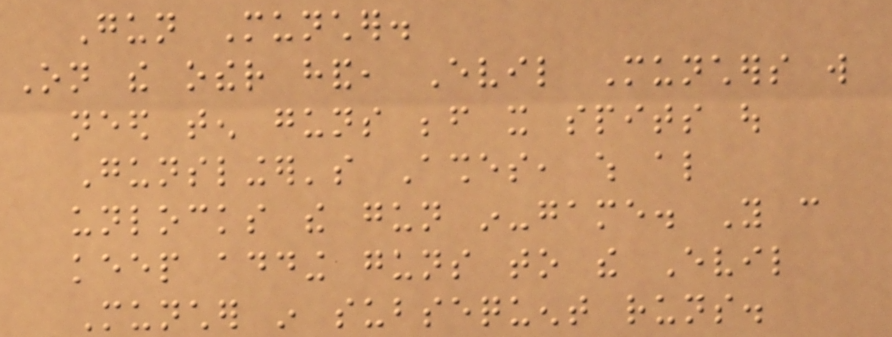Gun Muncher.
On the other hand, Evil Munchers will
need ten guns before it spits out
Gunslinger's Ashes, which also
unlocks the gun in-game. You can
keep adding guns to the Evil
Muncher in subsequent runs.
